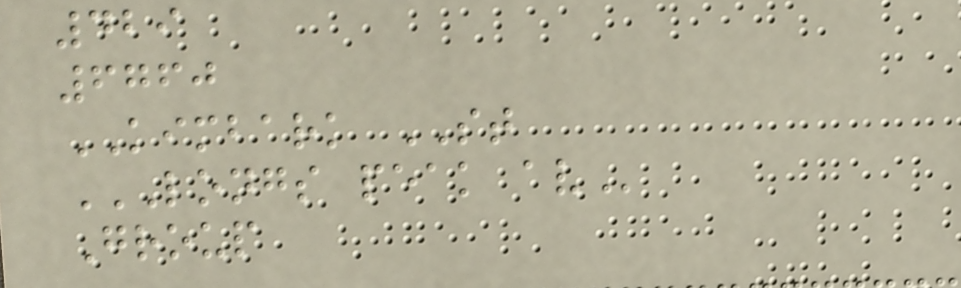429
6760
KIMBARK ST
LONGS PEAK AV
Group
